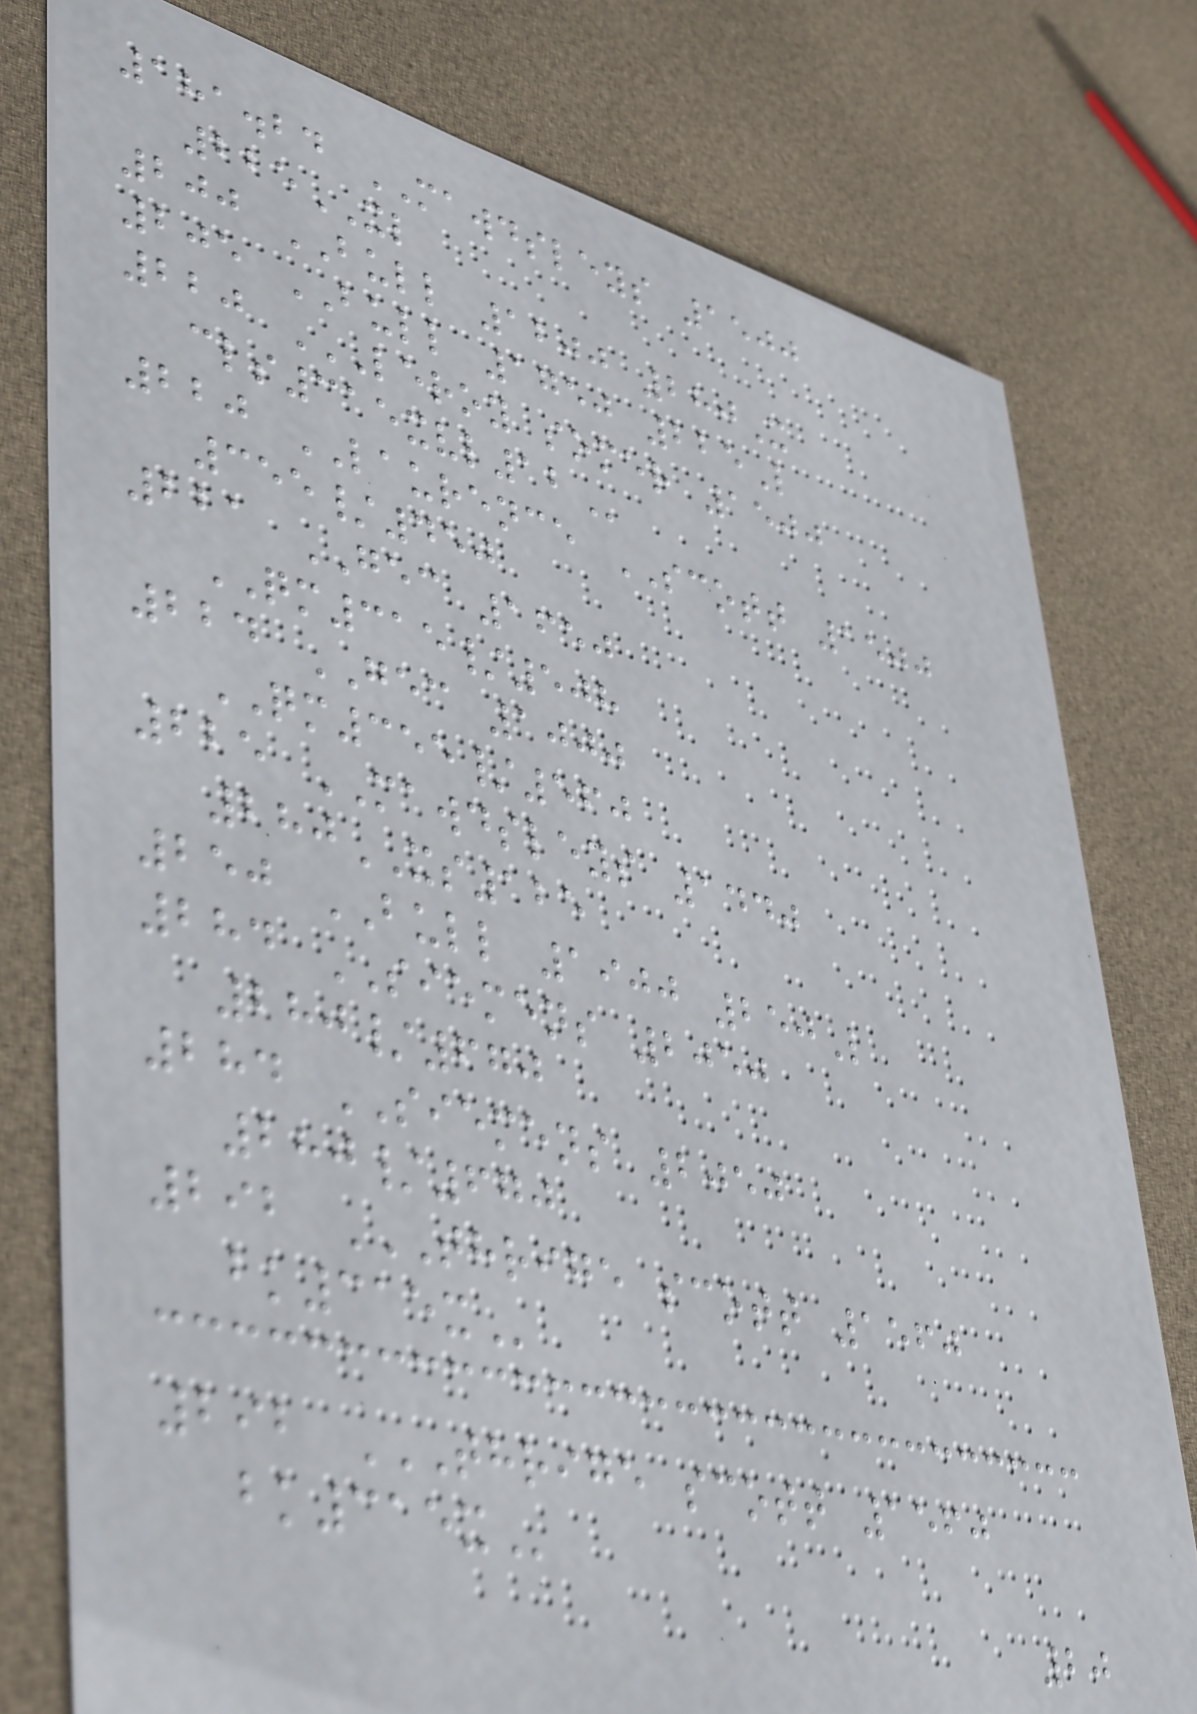181.24 MAWDSLEYS 1500
225XL
200 BULL 1200 280X
205 BULL 1750 225L
220 LEROY SOMER 1500
CLS315XVL12
220 LAURENCE SCOTT 1500
355/450
221 GEC 1650
QM315/508
224 GEC 1000
QM355/560
225 MAWDSLEYS 1440
280XS125
250 BULL 1900 250L
284 SIEMENS 2050
280/670
284 SIEMENS 2050
280/670
292 THRIGE SCOTT 1560
BK315X
292 THRIGE SCOTT 1560
BK315X
20
